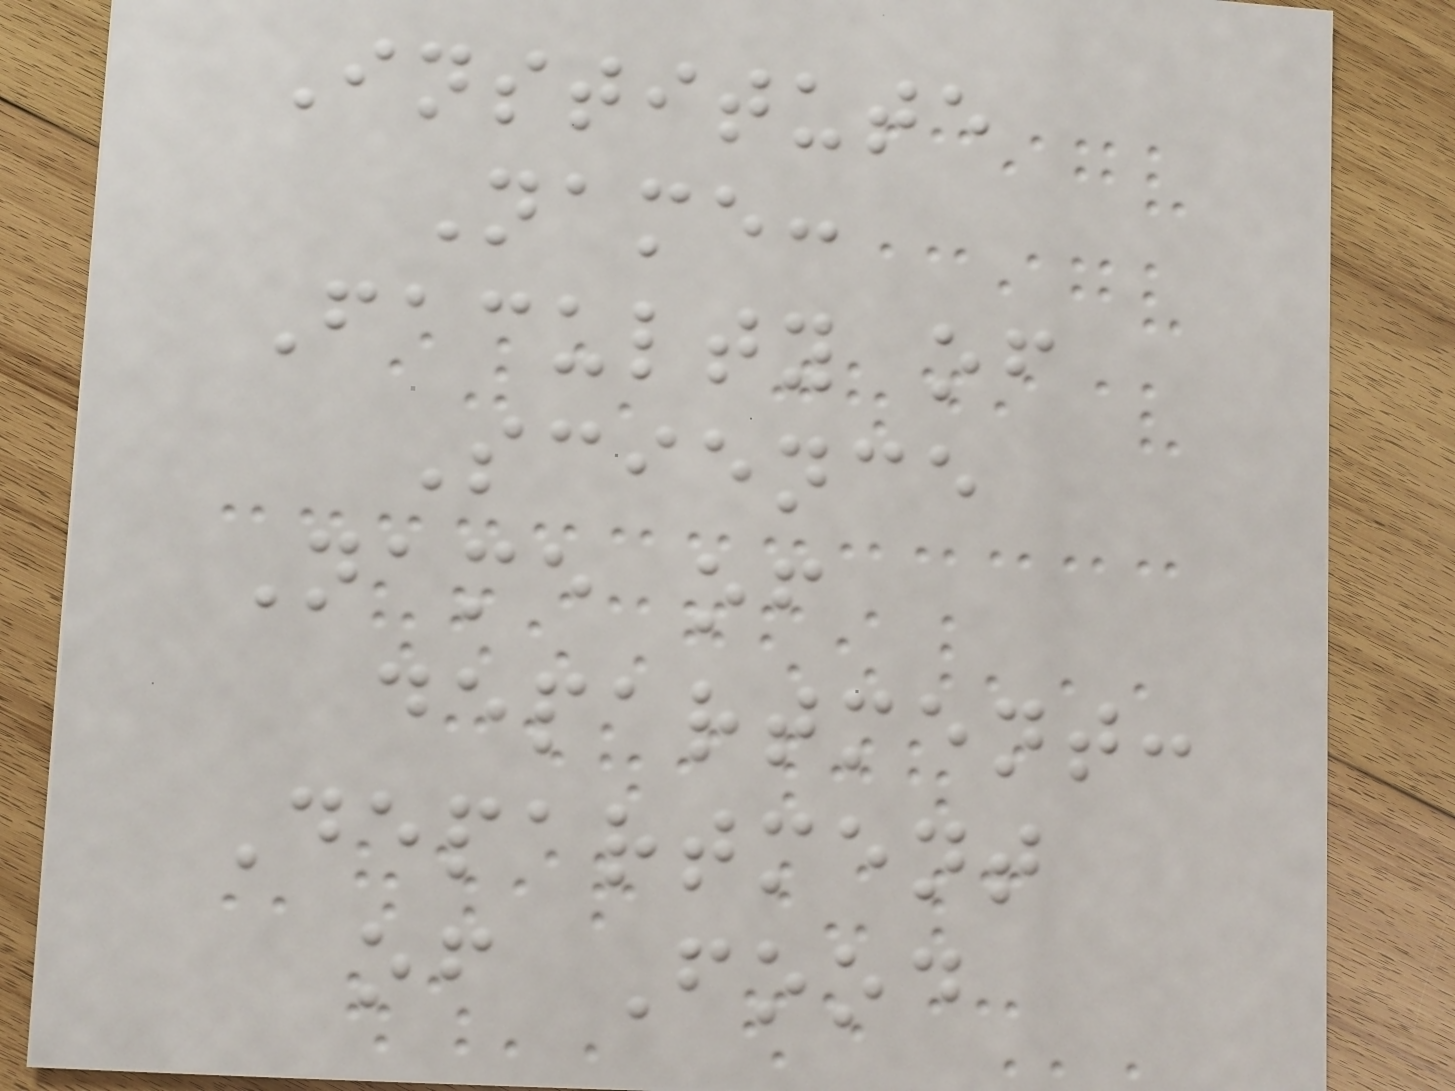Institute
Name:
Faculty of
Science
Name of
department:
Department
of Food
